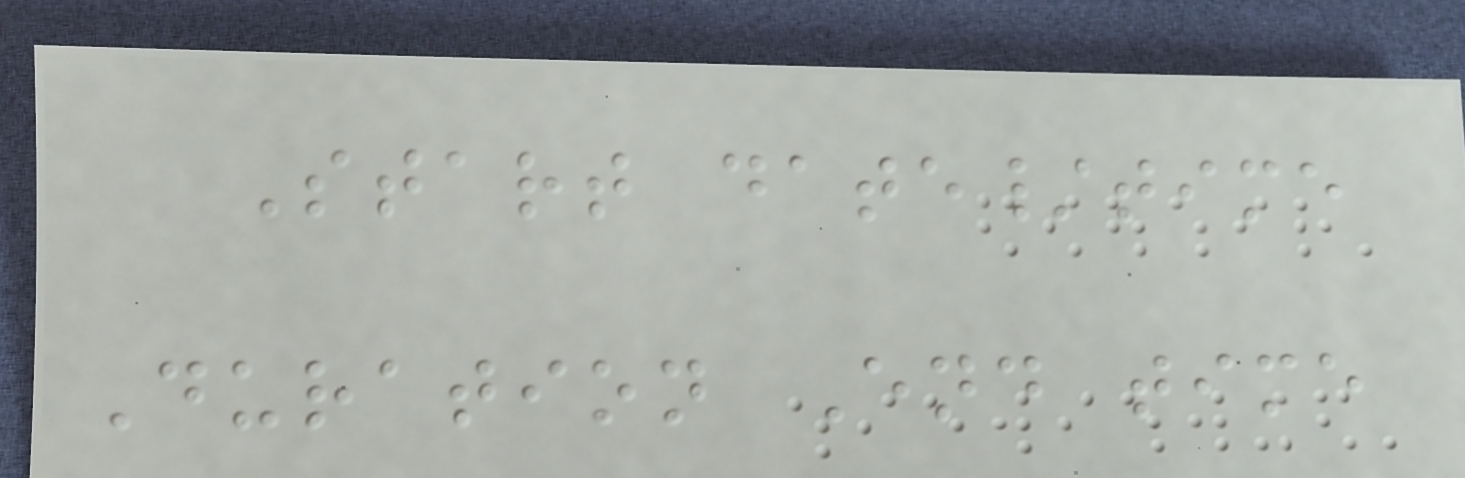Start date/time
Duration End time
